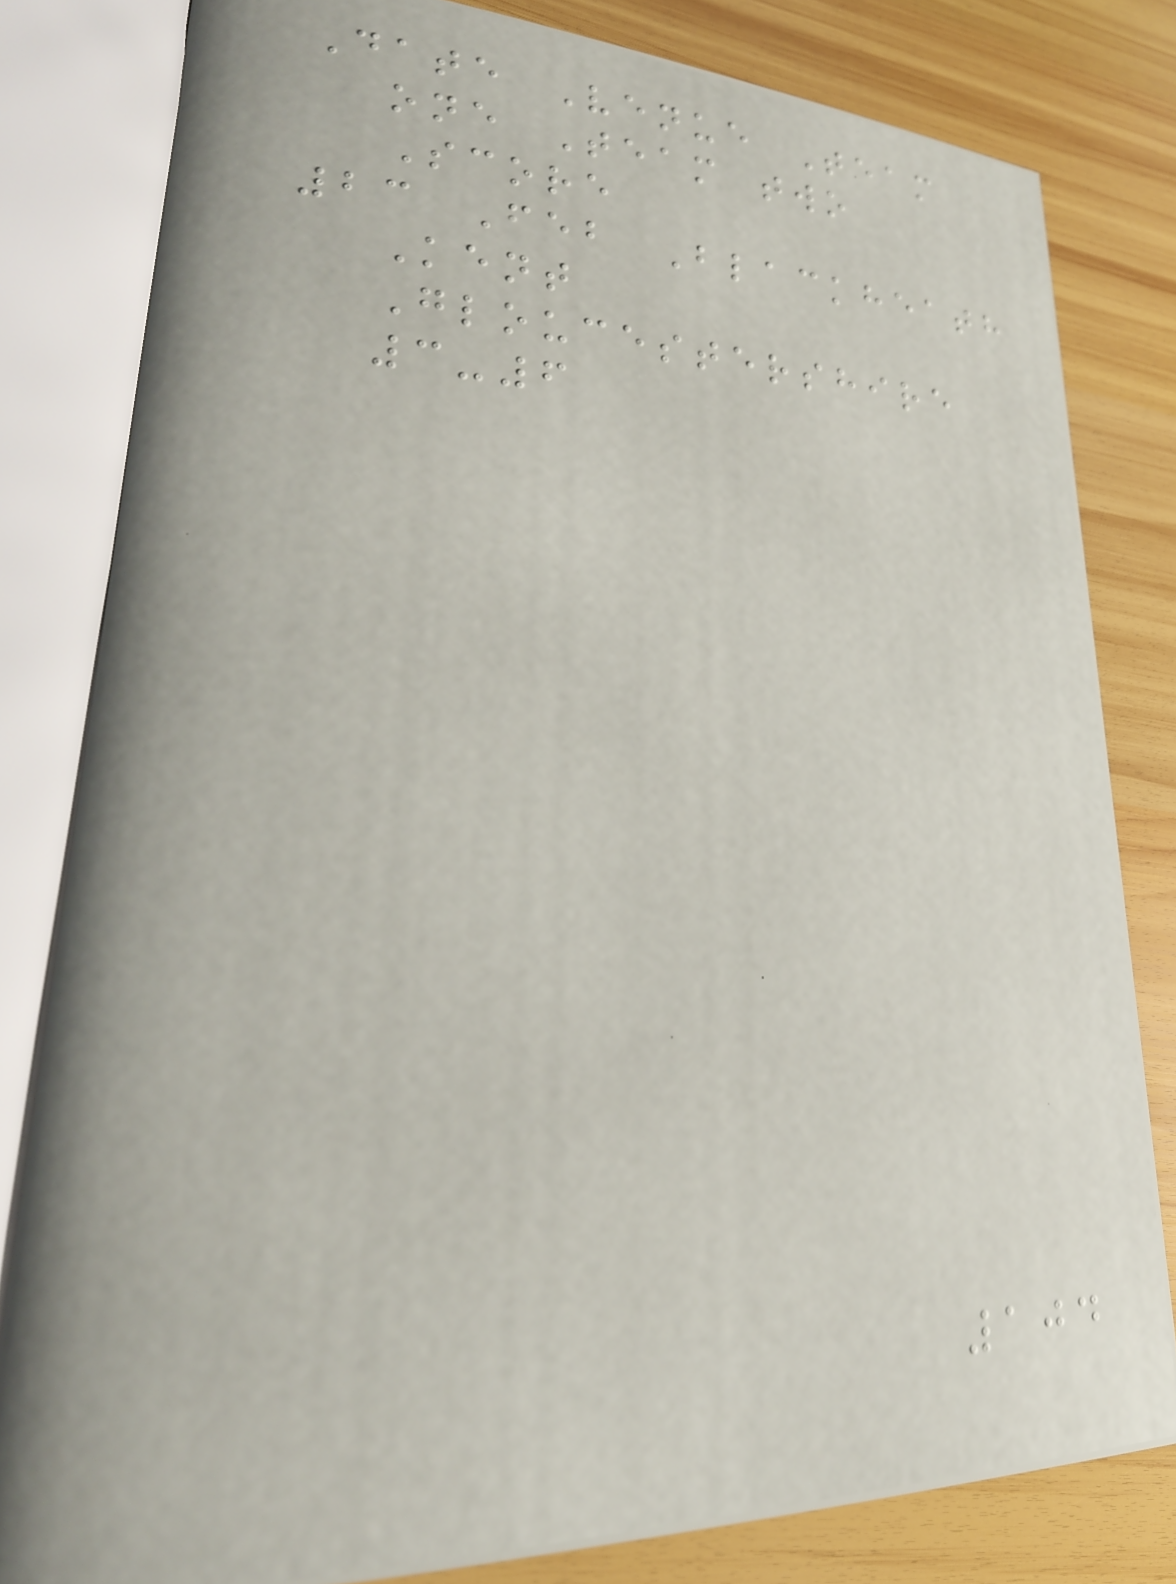Date Venue Team
one Team two
Score
23 Feb Blackheath
Kent
Gloucestershire
3-6
104
